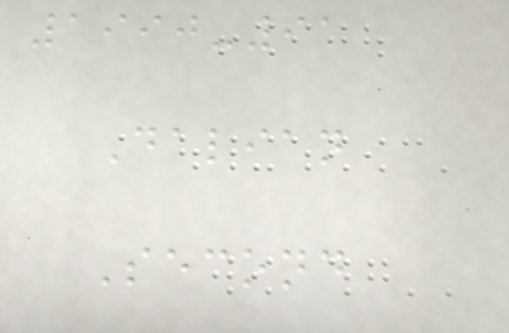1990-91
Dalian
Second
